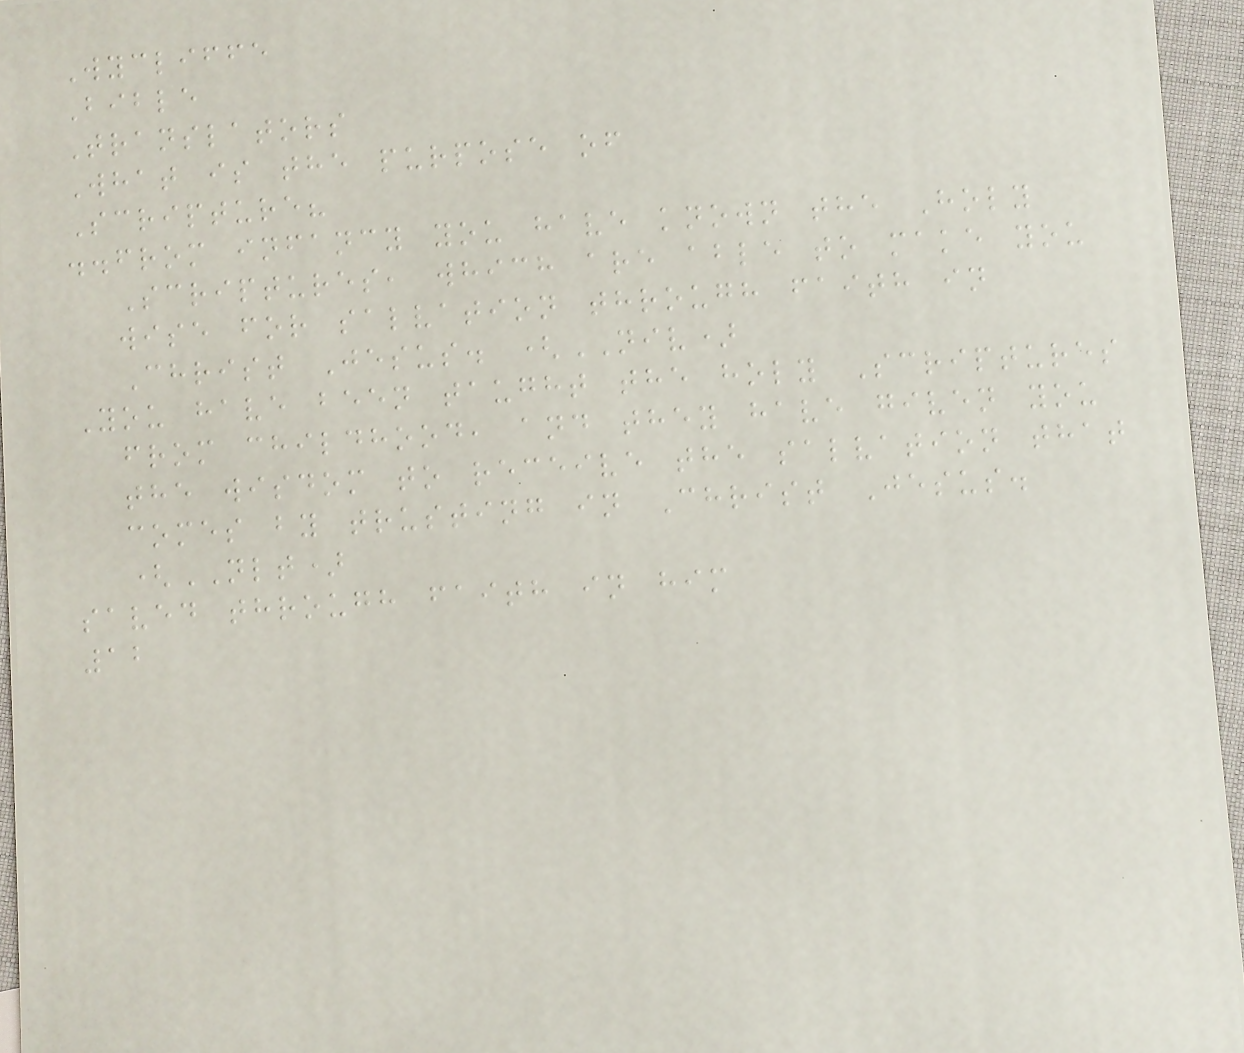Wycliffe
Bible
Translators
What is the purpose of
Scripture?
..from infancy you have known the Holy
Scriptures, which are able to make you
wise for salvation through faith in
Christ Jesus. (NIV)
You have been taught the holy Scriptures
from childhood, and they have given you
the wisdom to receive the salvation that
comes by trusting in Christ Jesus.
(NLT)
saved through faith in him
12
